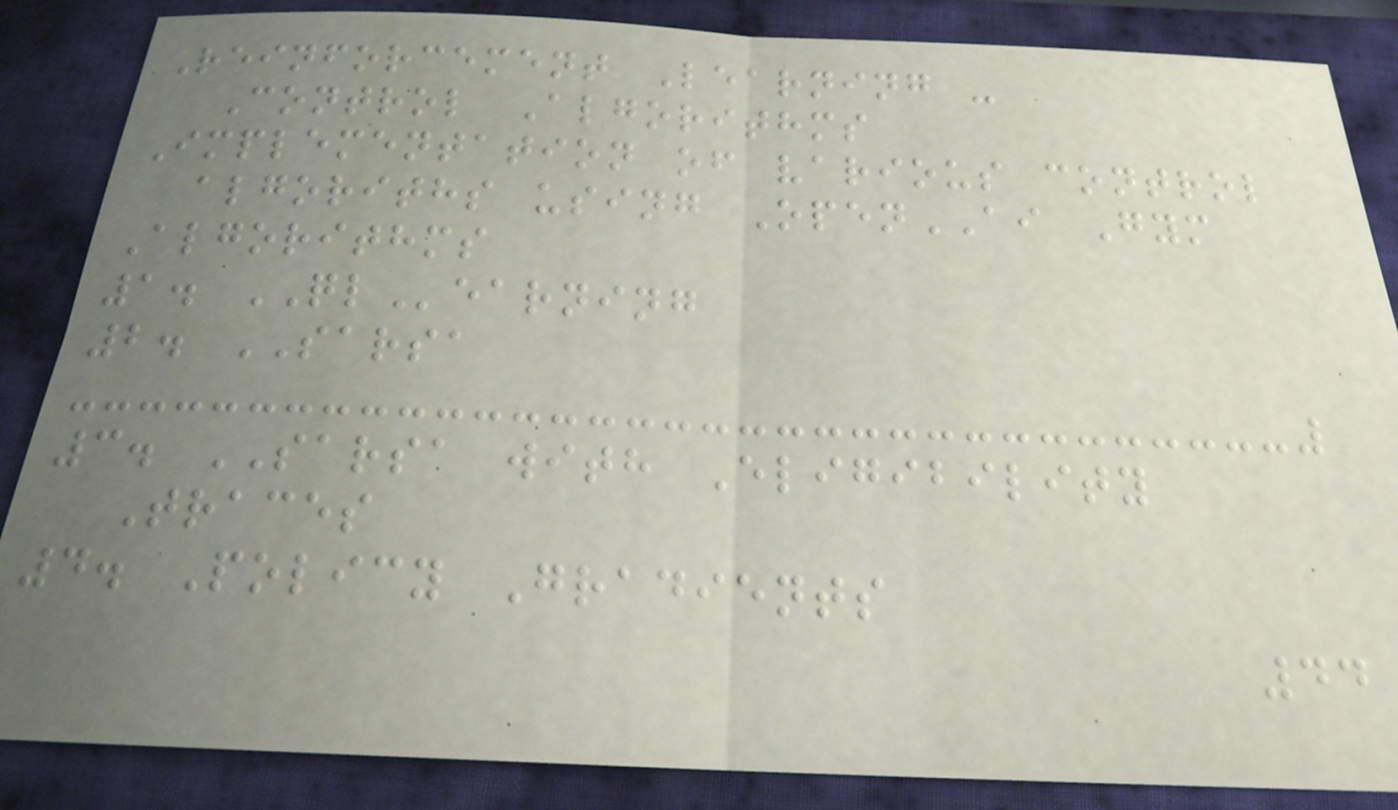Reinforcement Learning -
Control Algorithms
Implementation of various control
algoriths using OpenAI Gym
Algorithms
1. QLearning
2. SARSA
3. SARSA with Eligibility
Traces
4. Policy Gradients
44
